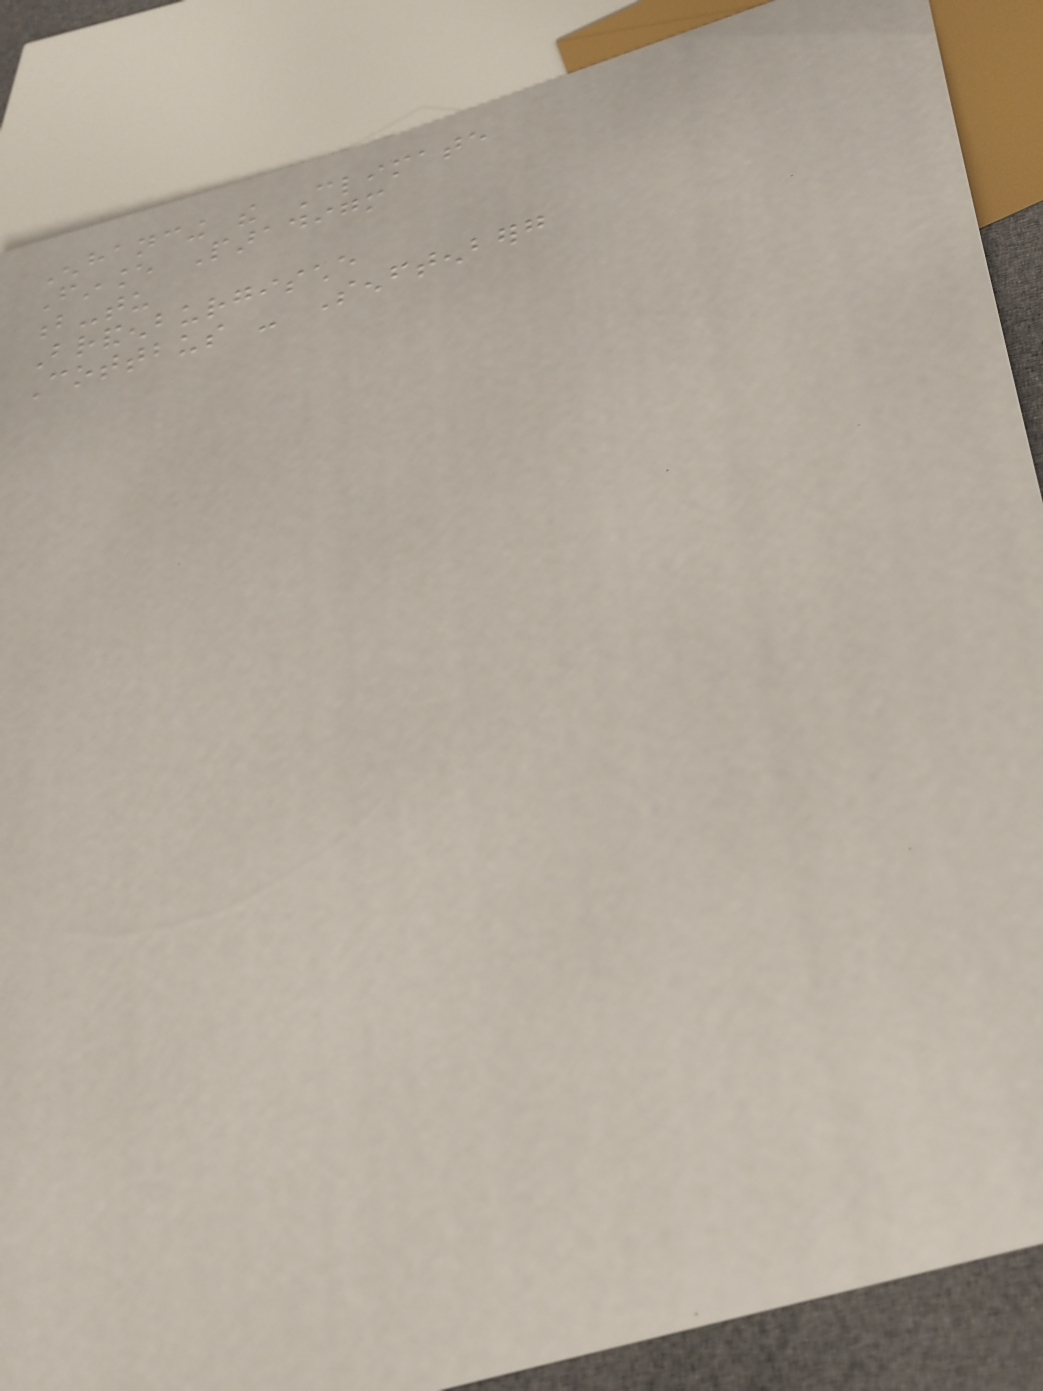Enhancing the Climate
Finance Paradigm
b-tu
Brandenburgische
Cottbus - Senftenberg
